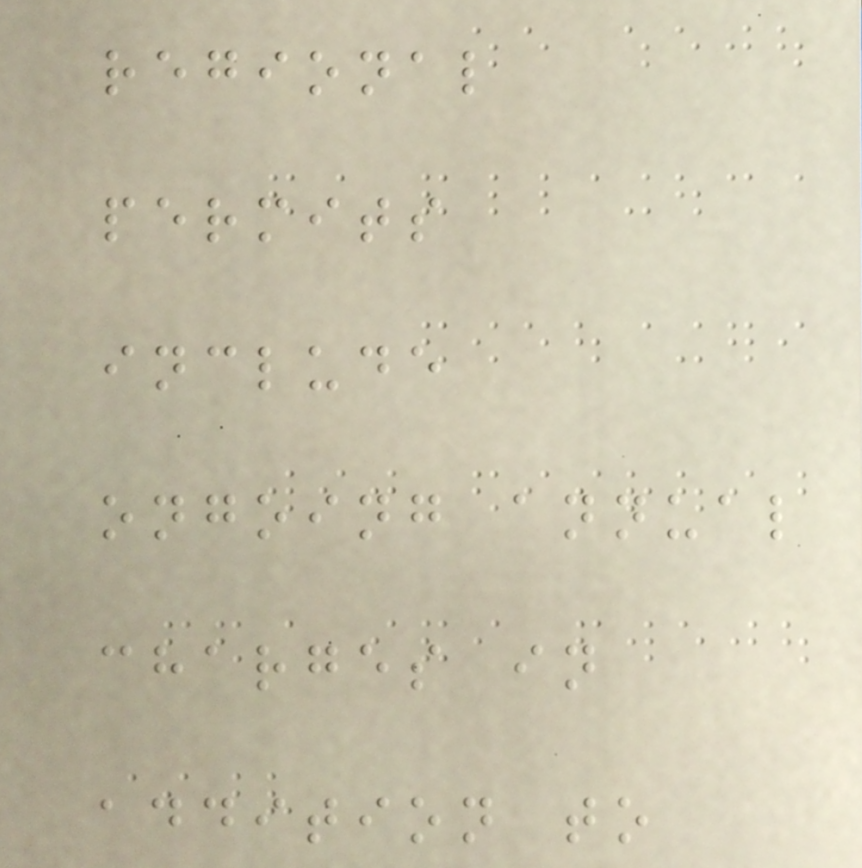regional
permits
include
ongoing annual
charges in
addition to
